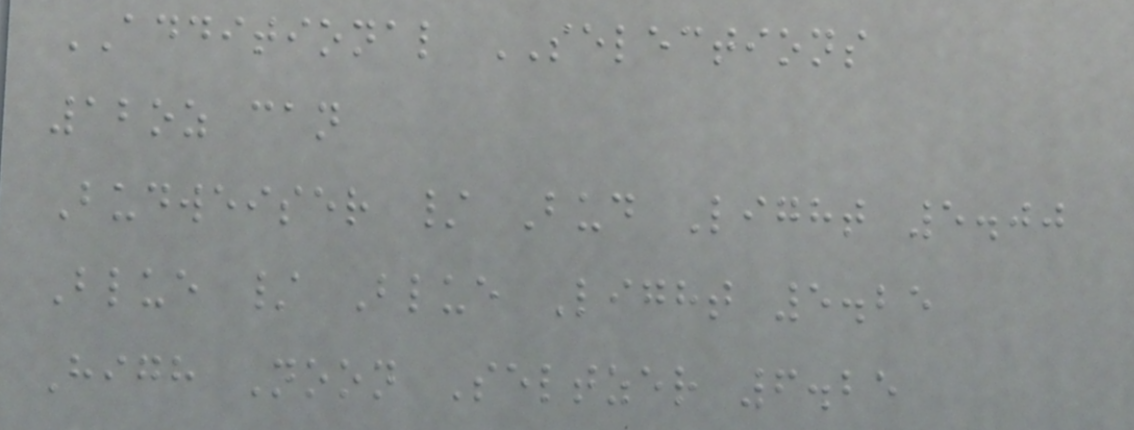ADDITIONAL SELECTIONS
12oz can
Budweiser / Bud Light 5.00
Blue / Blue Light 5.25
High Noon Seltzer 6.25
